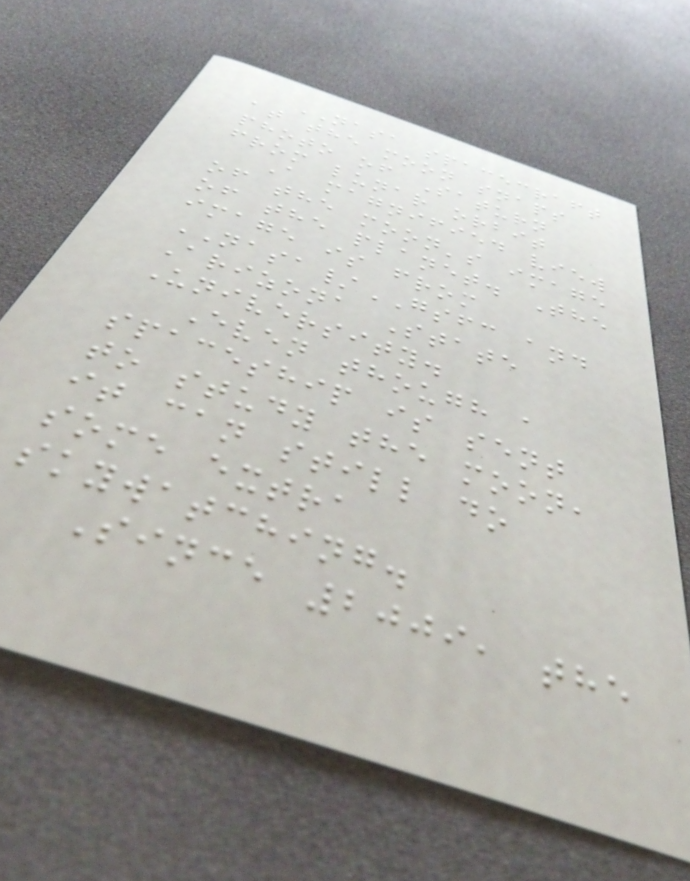NASA spacecraft
at the moon snaps
photo of Saturn
from lunar orbit
A magnified view
of the moon's image
of the planet. The
image is from
NASA/GSFC and
Arizona State
University.
Even though a
spaceship is sent
to study the moon,
it can still do
some extra
skywatching.
Since 2009, the
